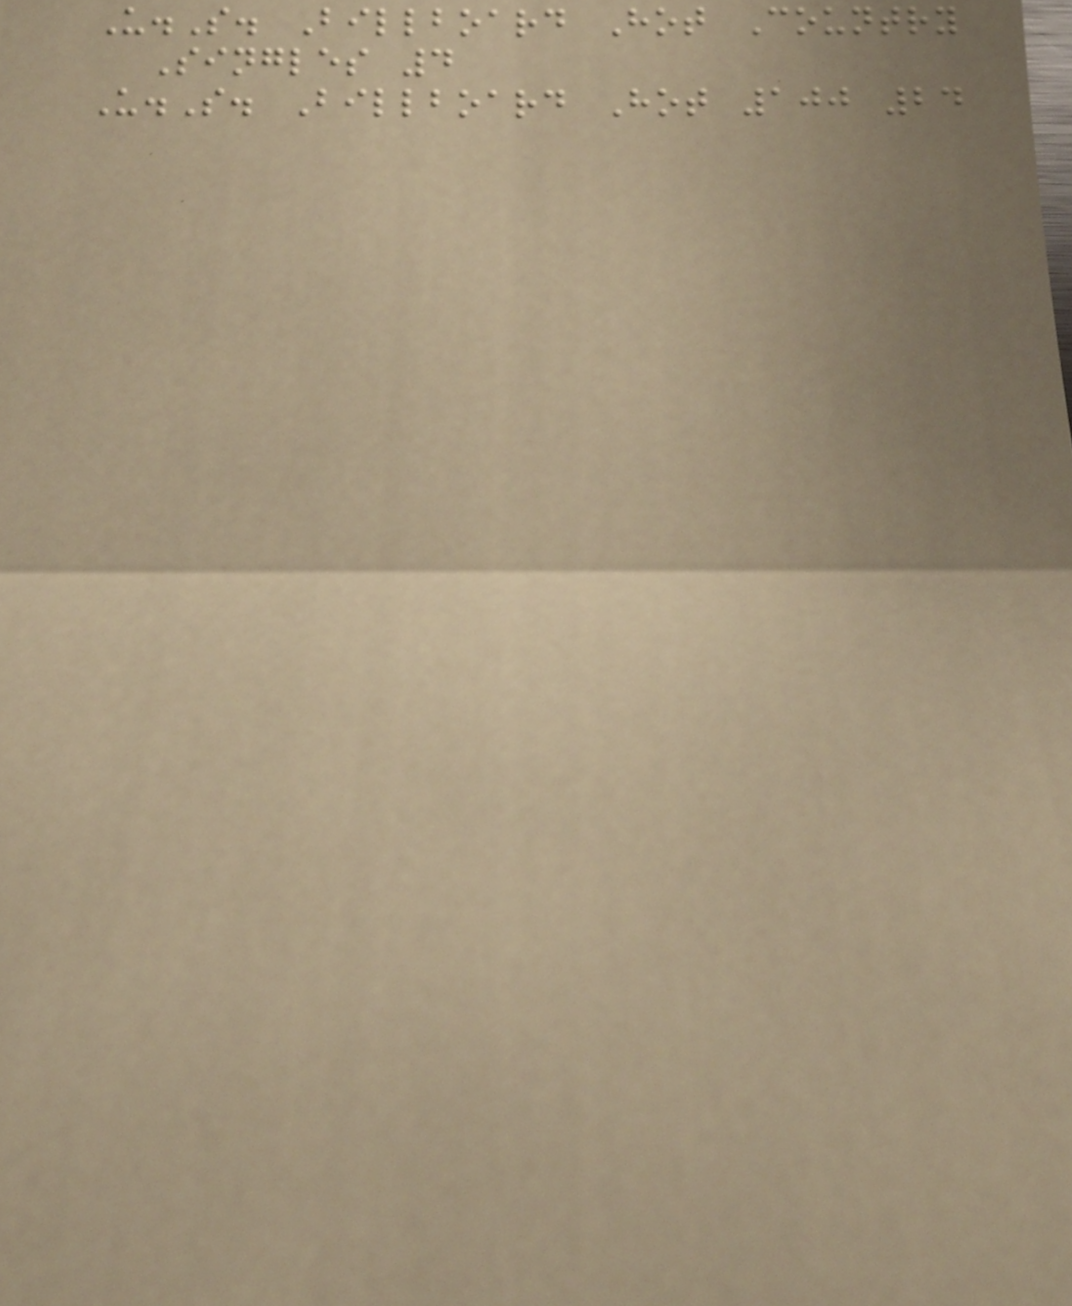U.S. Billboard Hot Country
Singles 4
U.S. Billboard Hot 100 24
